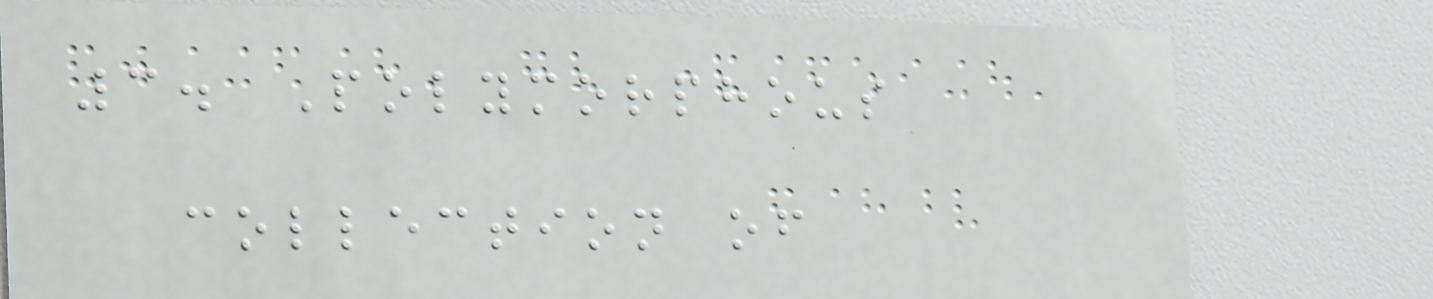3. Polymorphous
collection of
